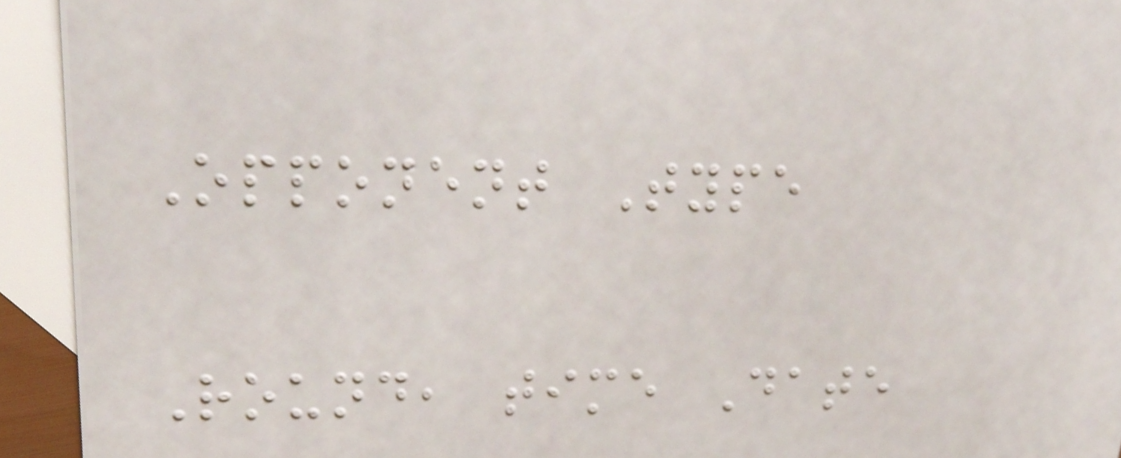Opponent Type
Round, time Date
